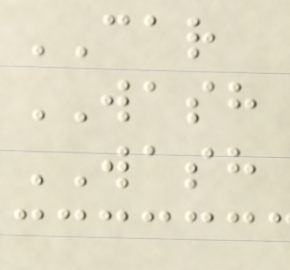CAR
WASH
WASH
